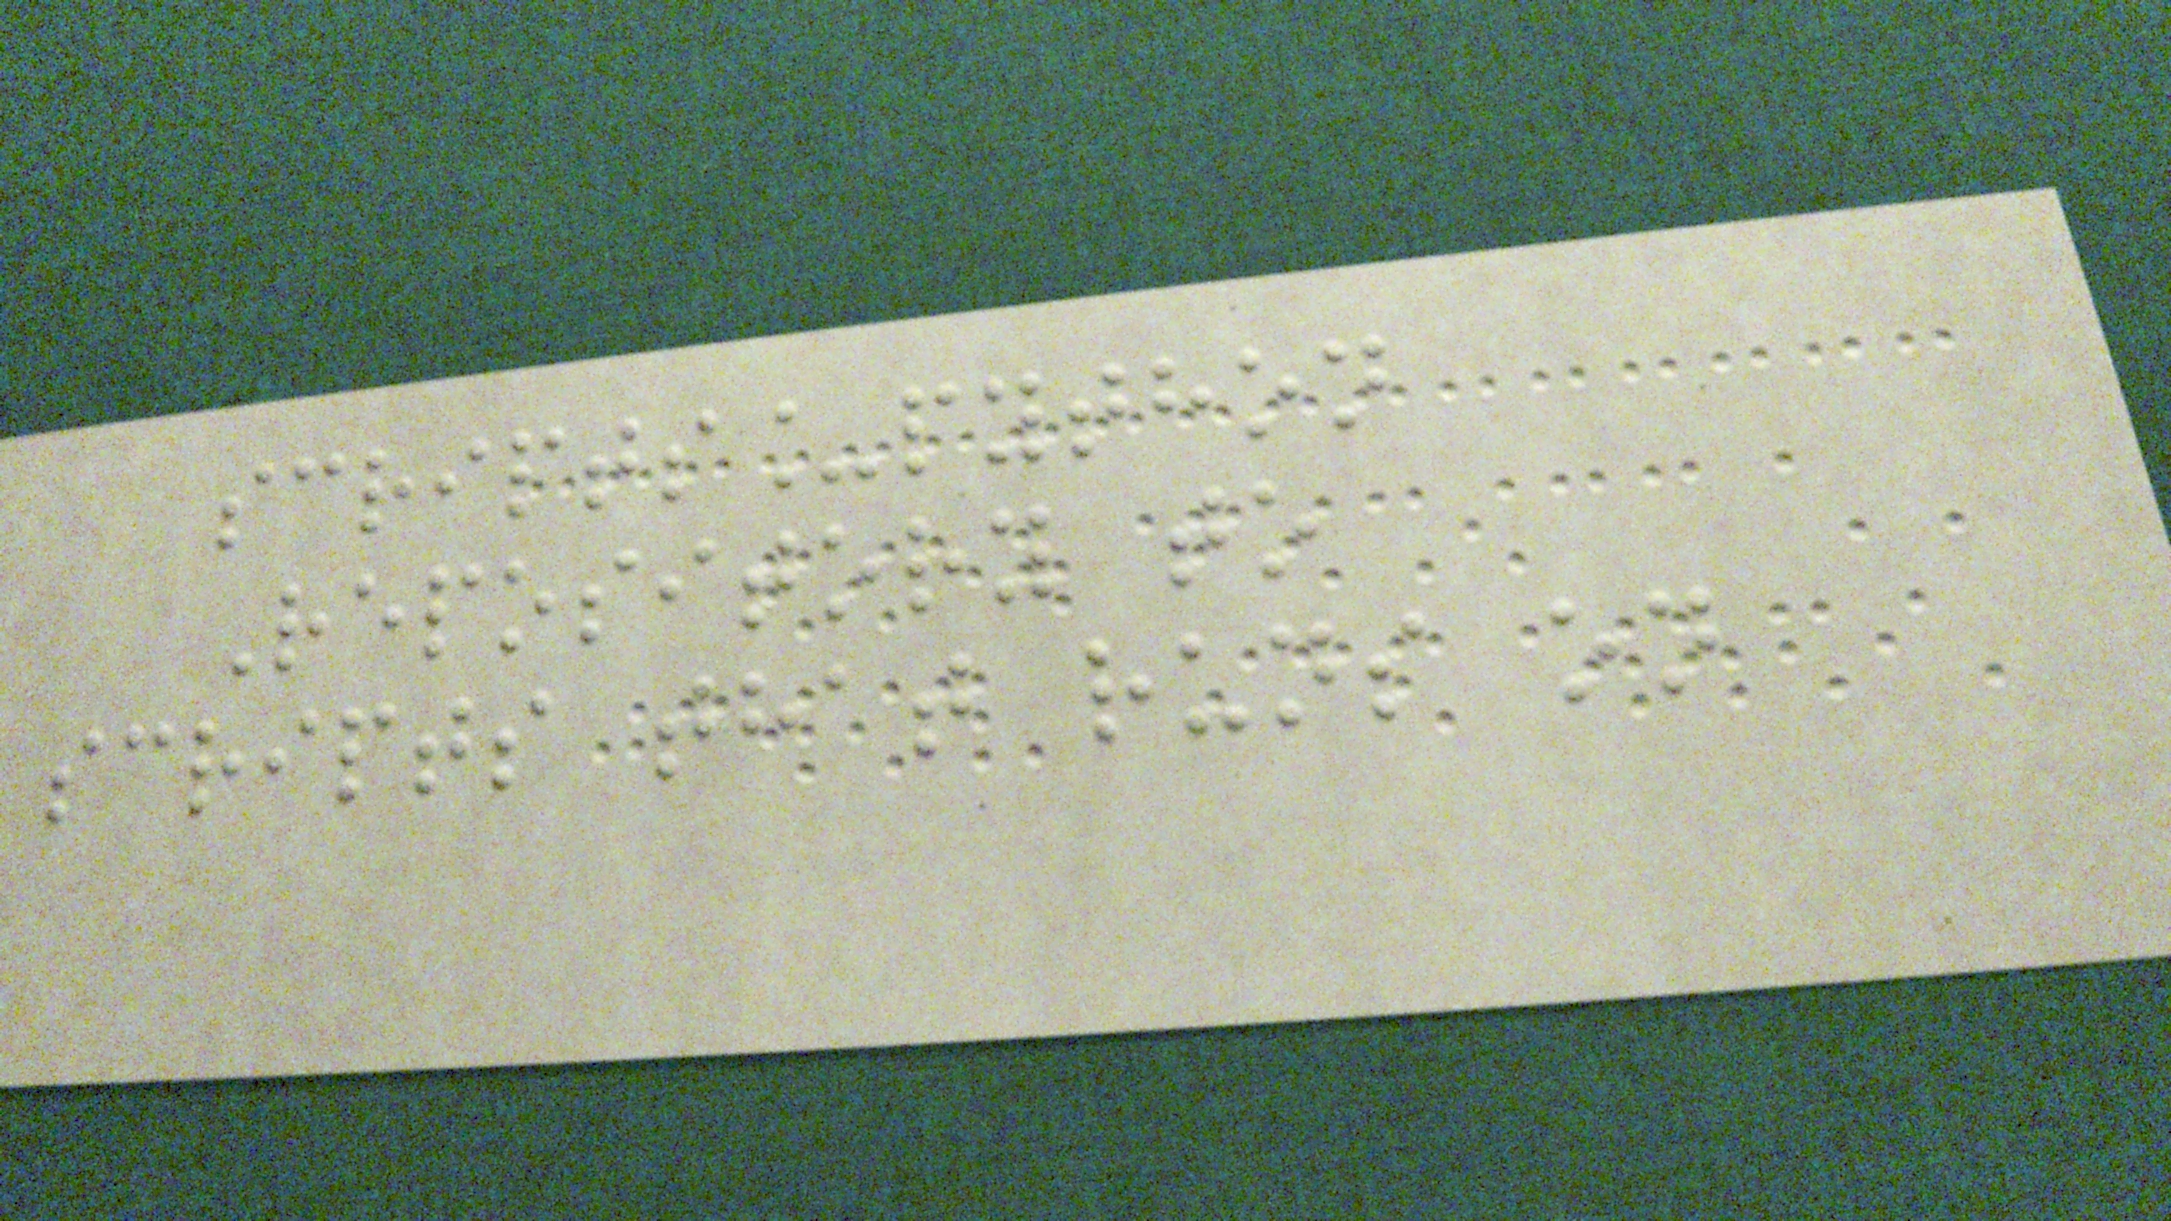scripts_python
Repository to
scripts that runs on
